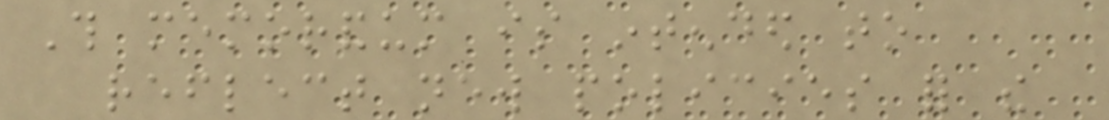This memorandum is intended to
reflect new policies for the
